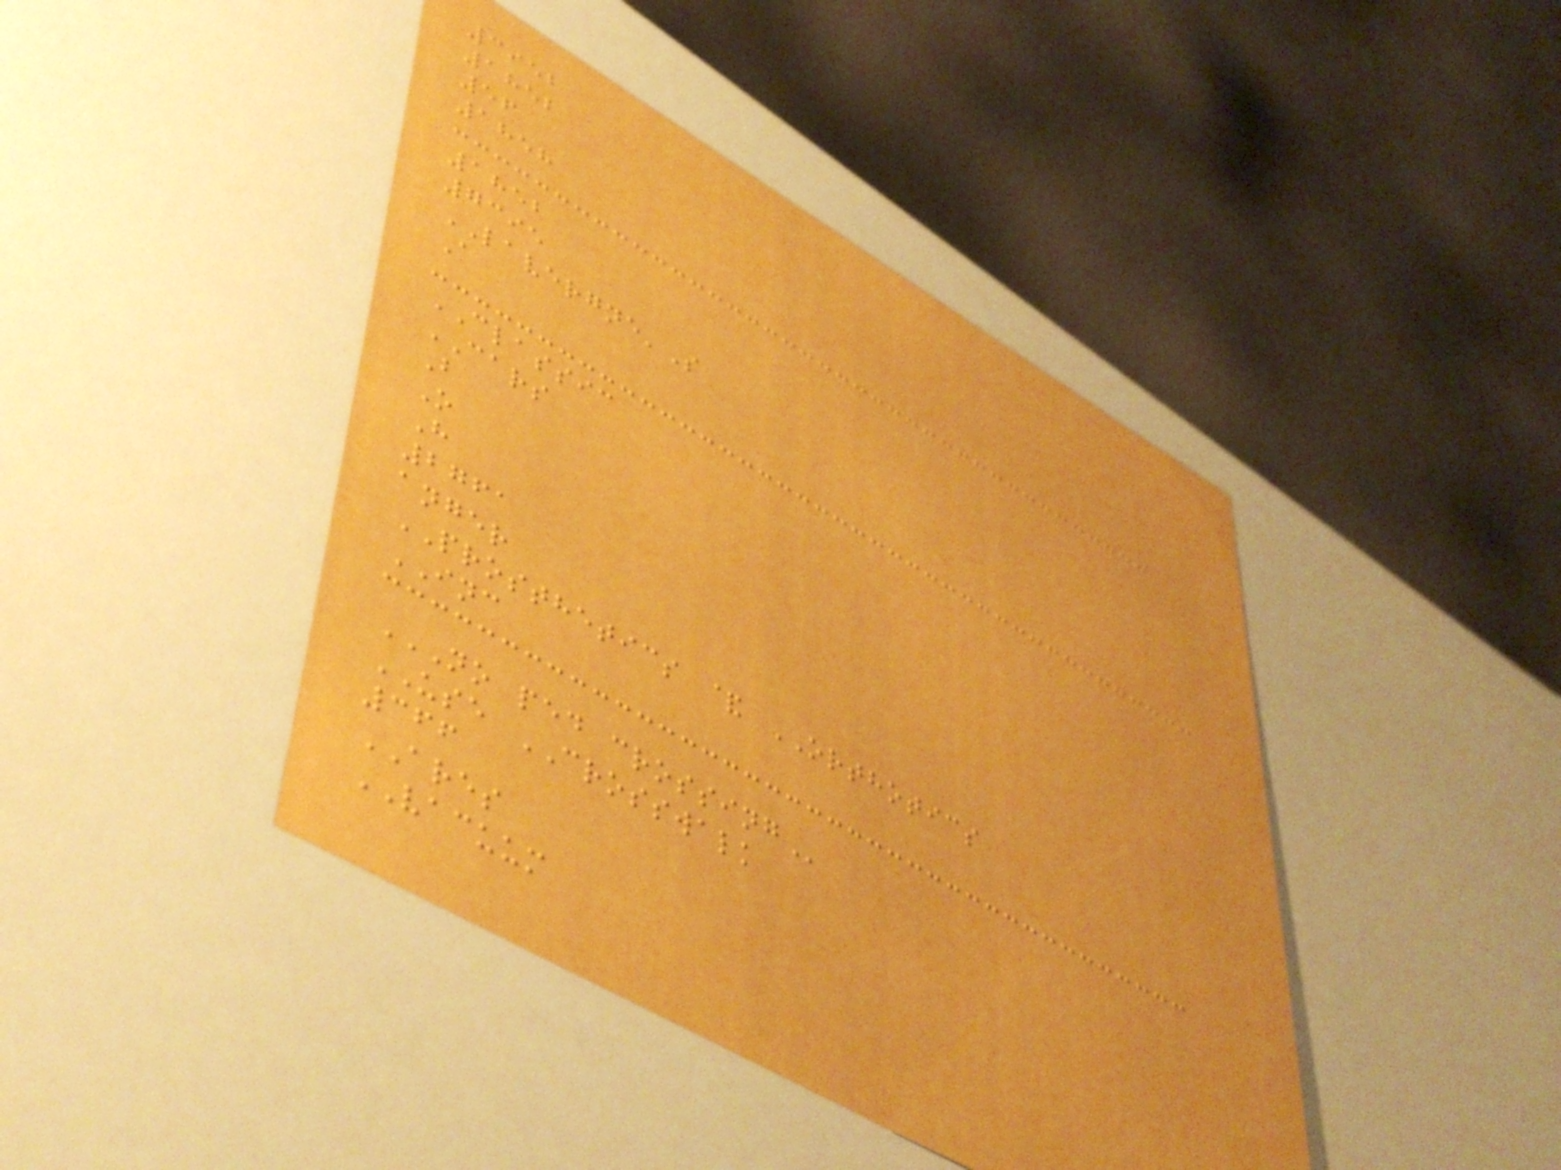3952
1852
56
1858
1852
7395
LAVERGNE'S
A
CLASSIC
CARS
B
O
H
2761
anger
PROSTHETICS & ORTHOTICS
INC
NO PED CROSSING
USE CROSSWALK
366
ARES
VACUUM
